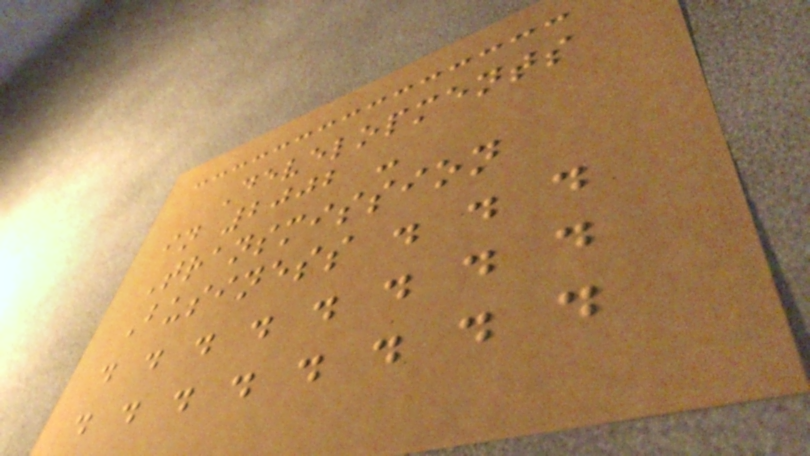Developments
in 2002 -
Transmission
Business . . .
. . . . . . . .
. . . . . . . .
